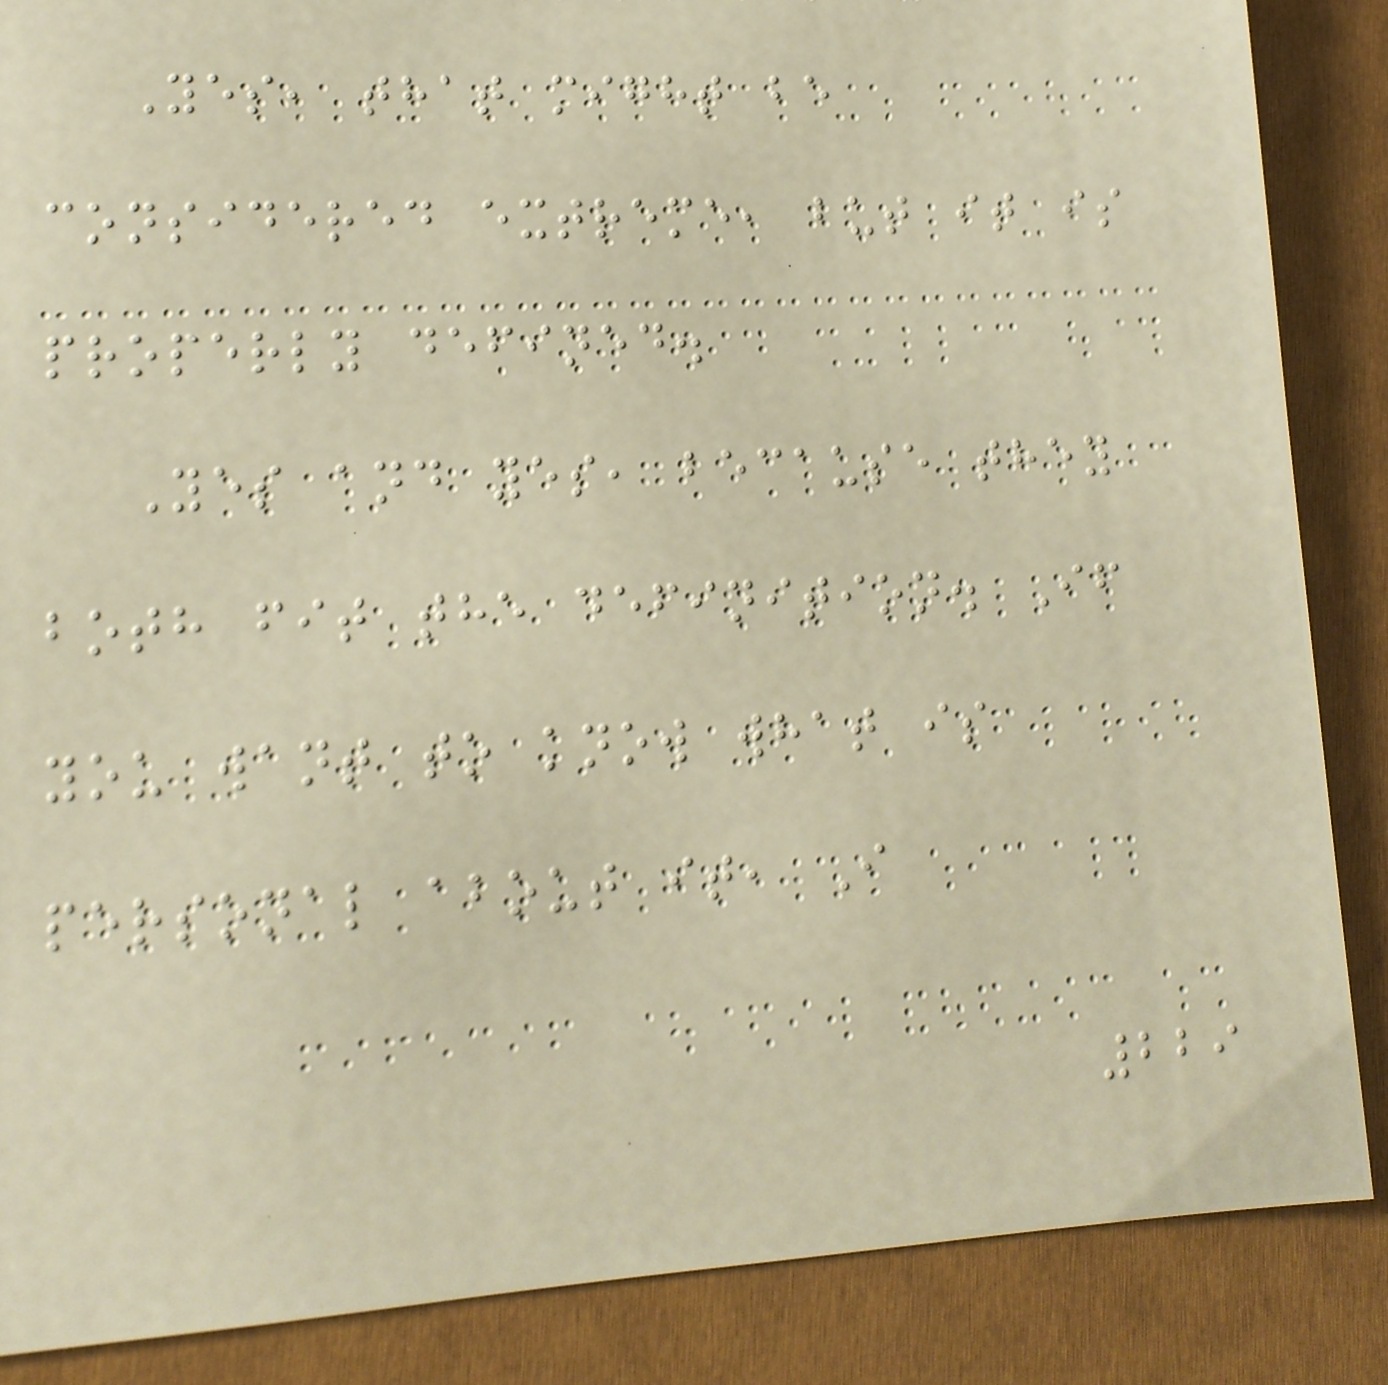Yes, that might be
considered extreme, but it is
properly defined.
Yes and yes, because they
both fit the definition. If
you want to know what is
personal about it, I
229
